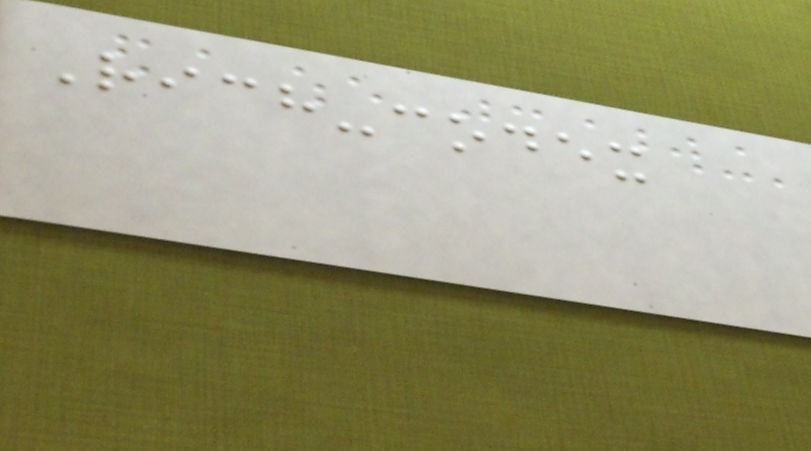Rich-codex
